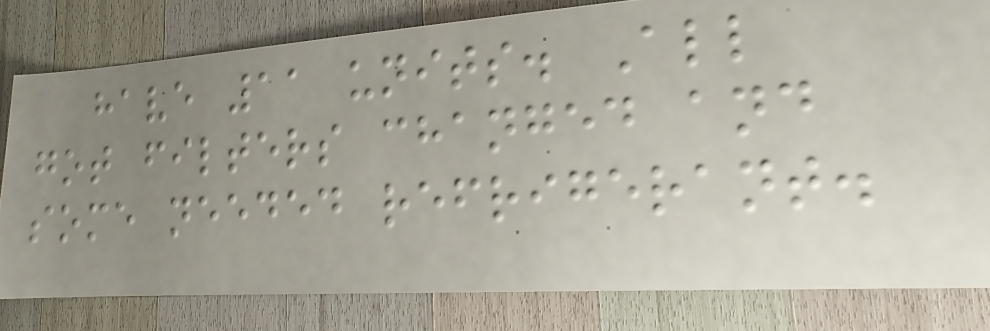have 11 units. All
got filters changed and
some needed refrigerant.
